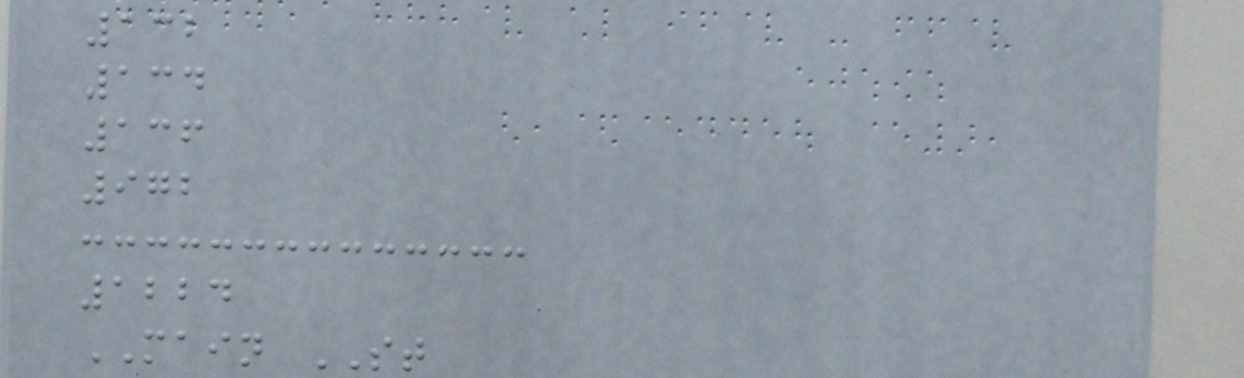132
134
136
972
1224
MAIN ST
